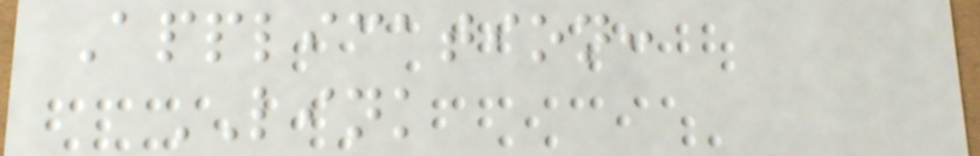Application:
LINK
